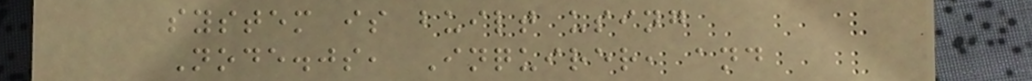system is built using
Node.js, Inquirer, and
